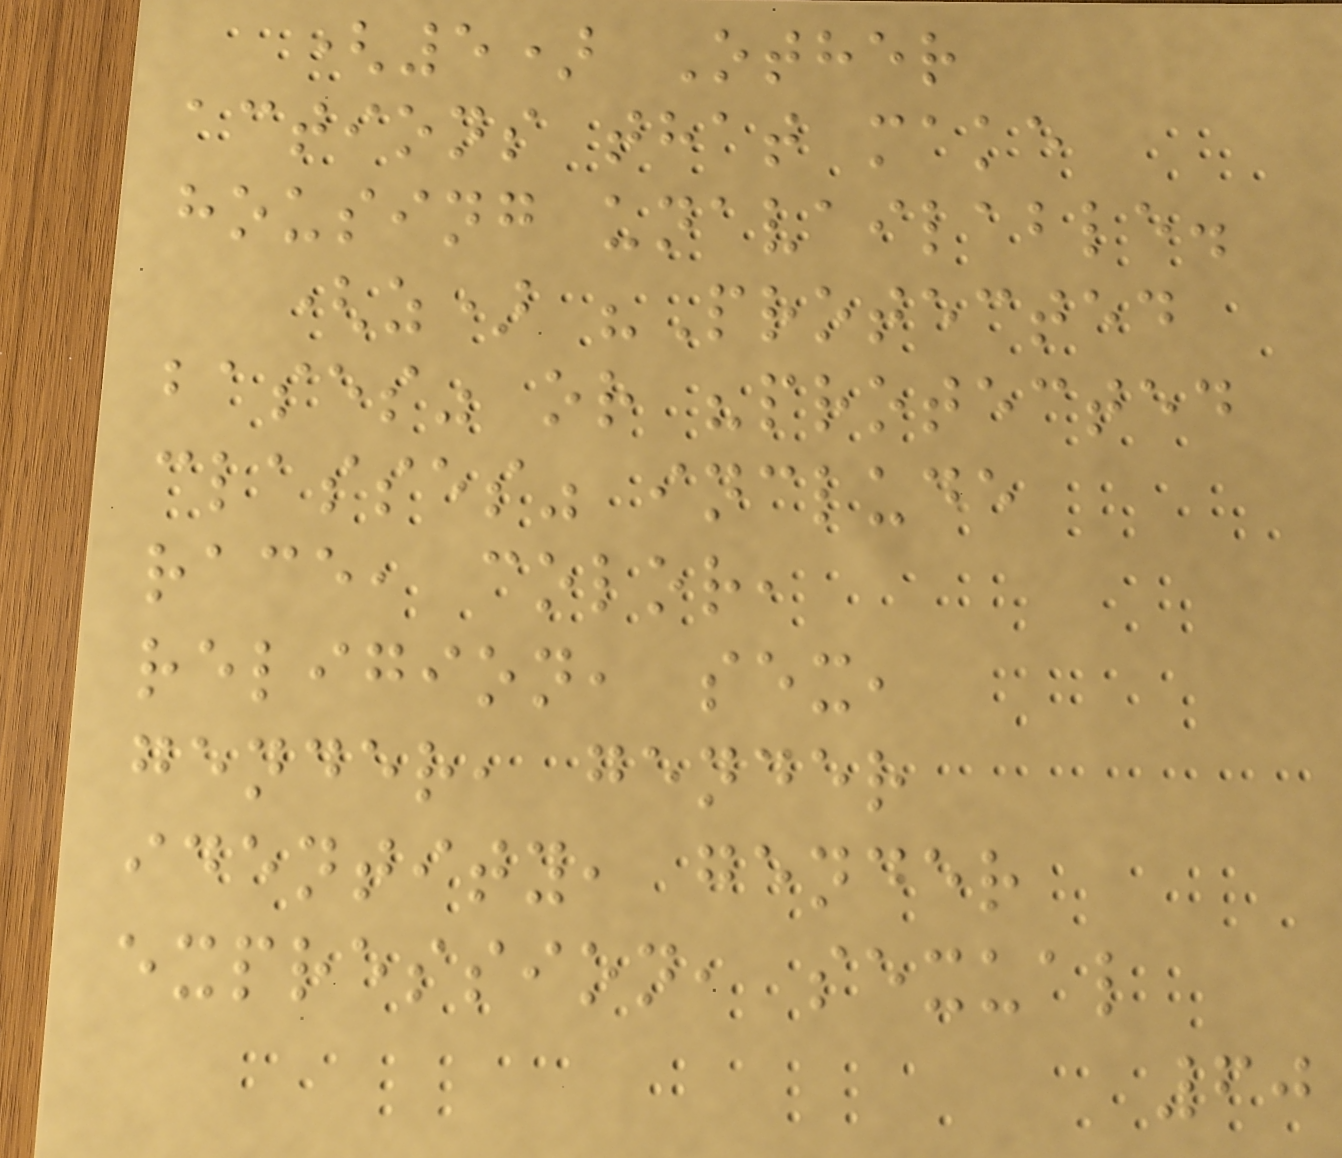(5) Other
actions that make
housing unavailable.
(z) "Protected
bases" or "protected
classes" include
race, color,
religion, sex,
gender, gender
identity, gender
expression, sexual
60
